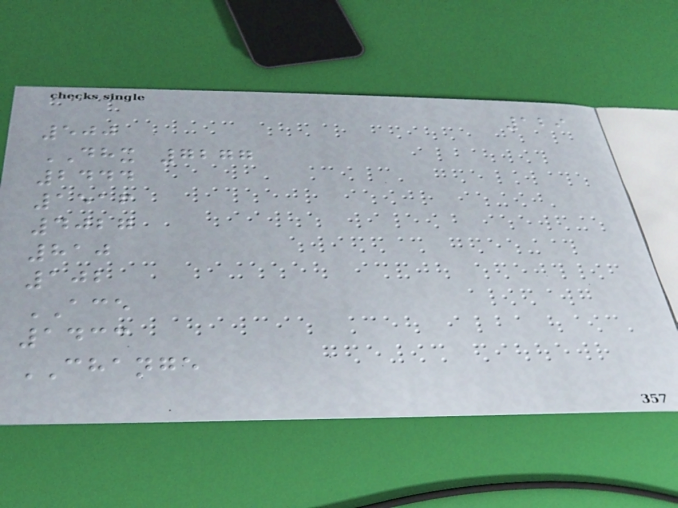129
500
DHX 7277
2444
1516
4027
810
102
ACE
1433
CHANGE
